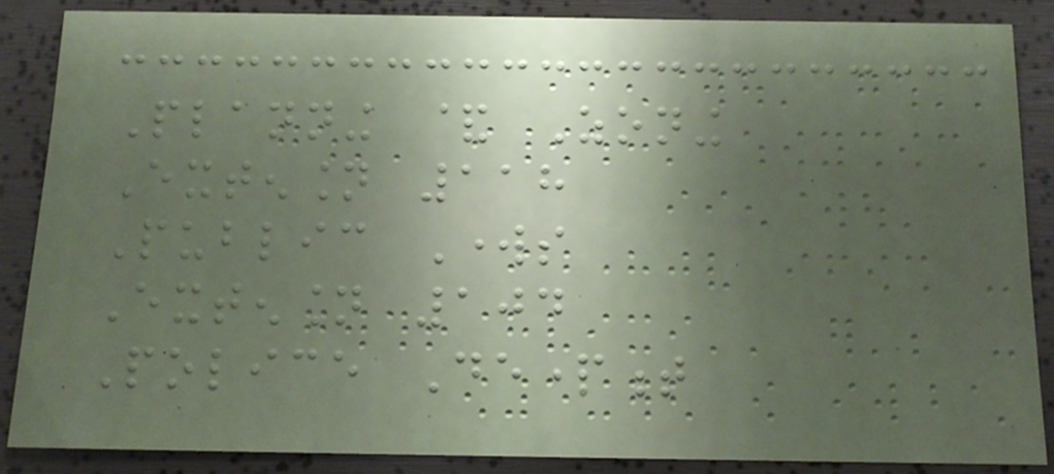Planning & Zoning
Extension 118
Public Works
Extension 104
Police Department
